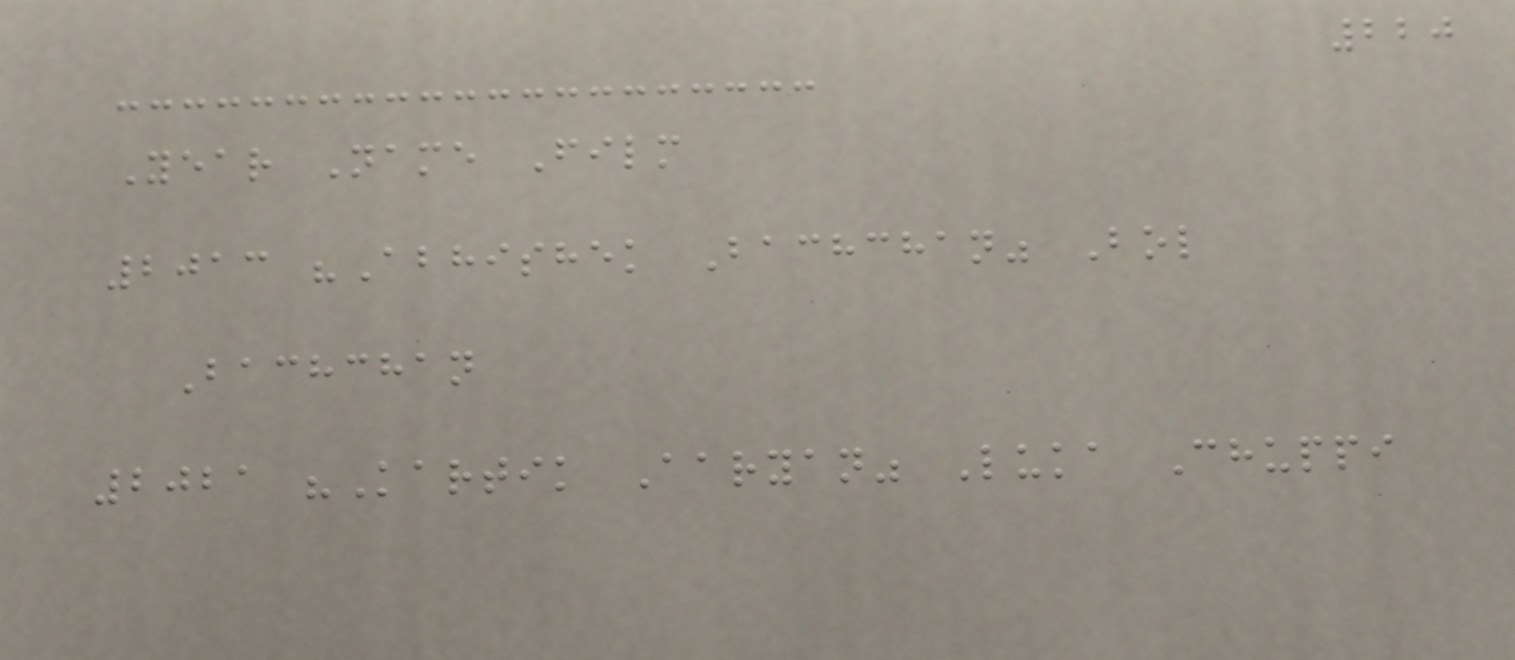220
Year Name Film
2013 "Abhishek Bachchan" Bol
Bachchan
2021 "Kartik Aaryan" Luka Chuppi
